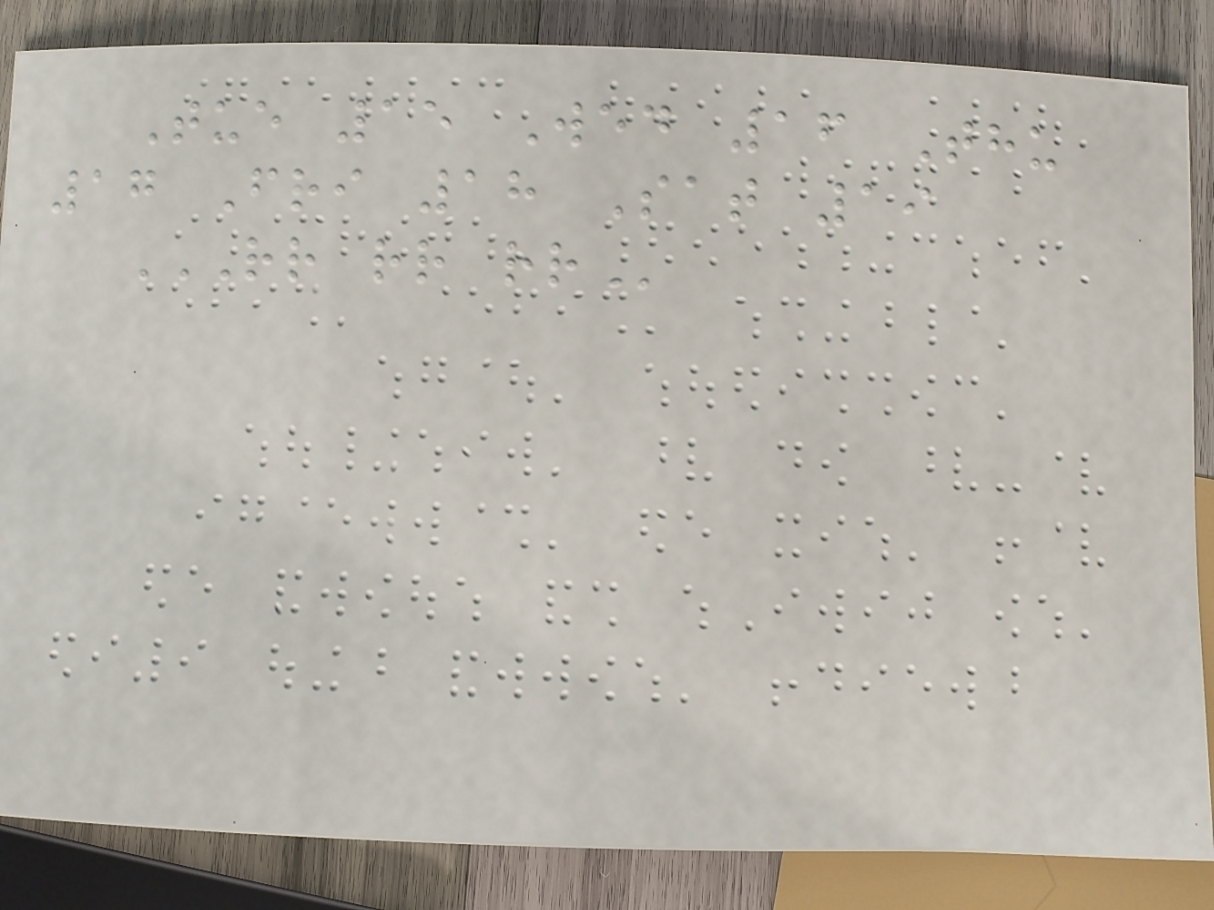Tue 15 Wed 16 Thu
17 Fri 18 Sat 19
RR RR RR
